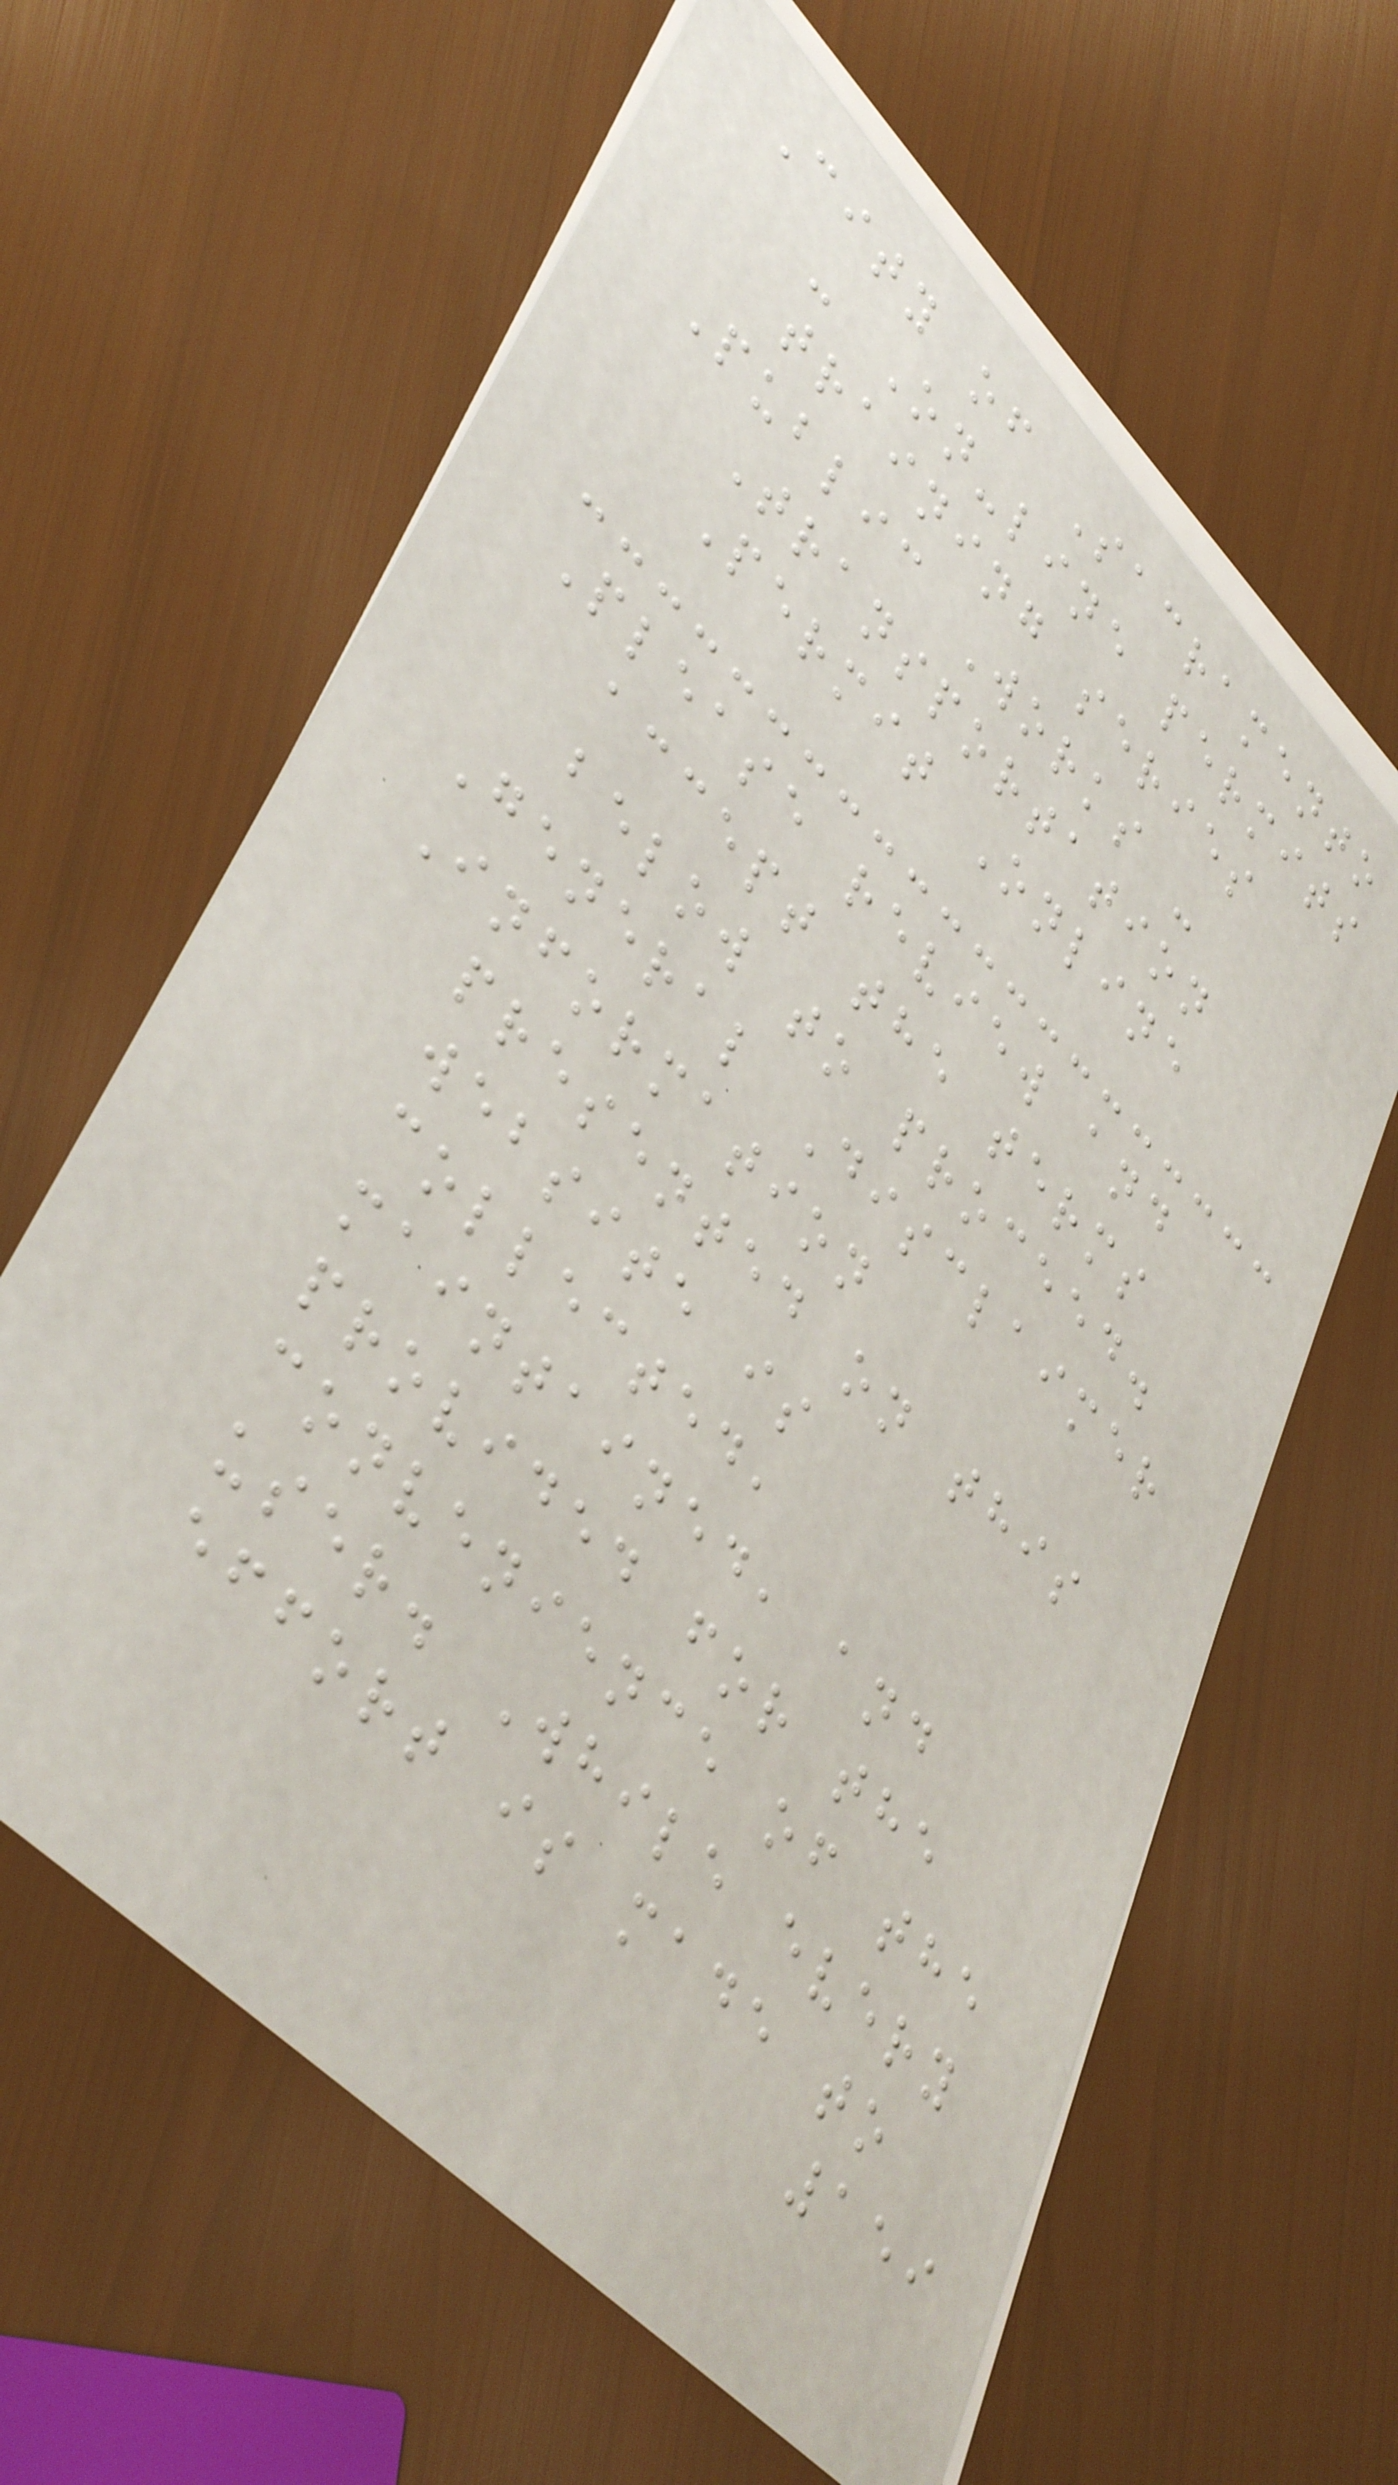City of Sacramento
- On-line permits
training series
Public Works -
Transportation
Permit Online
Please review and
accept the terms
below to proceed.
General Disclaimer
Information
presented on this
website is
collected,
maintained, and
provided for the
convenience of the
user. While every
effort is made to
159
